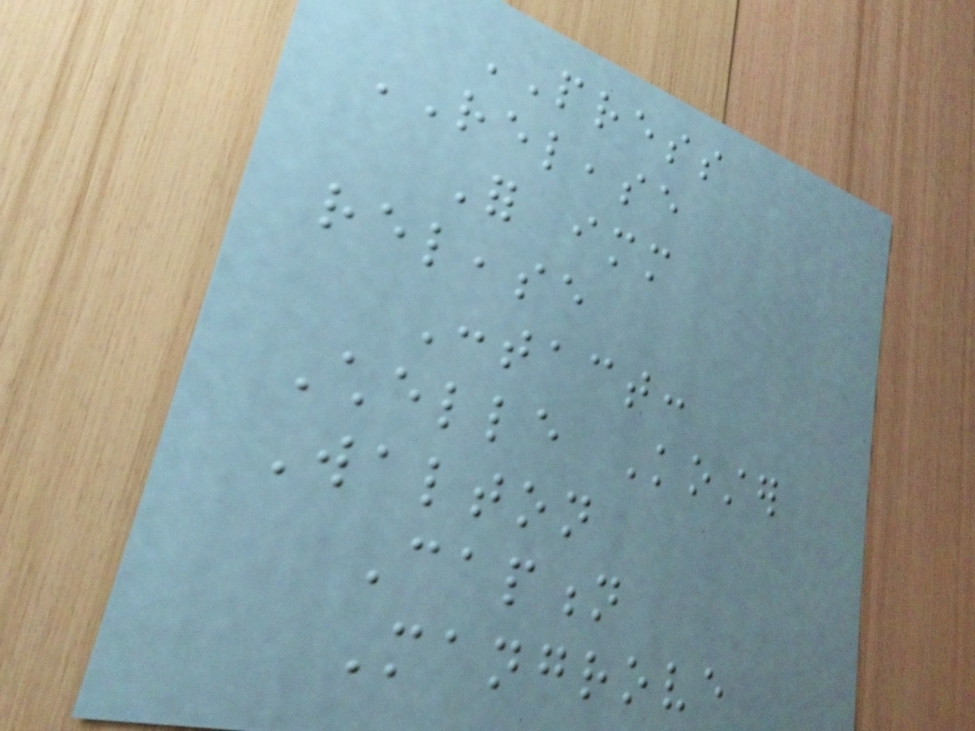PRESS
RELEASE
For immediate
release
Contact:
Chelle Koster
Walton
Caption
Mangrove
